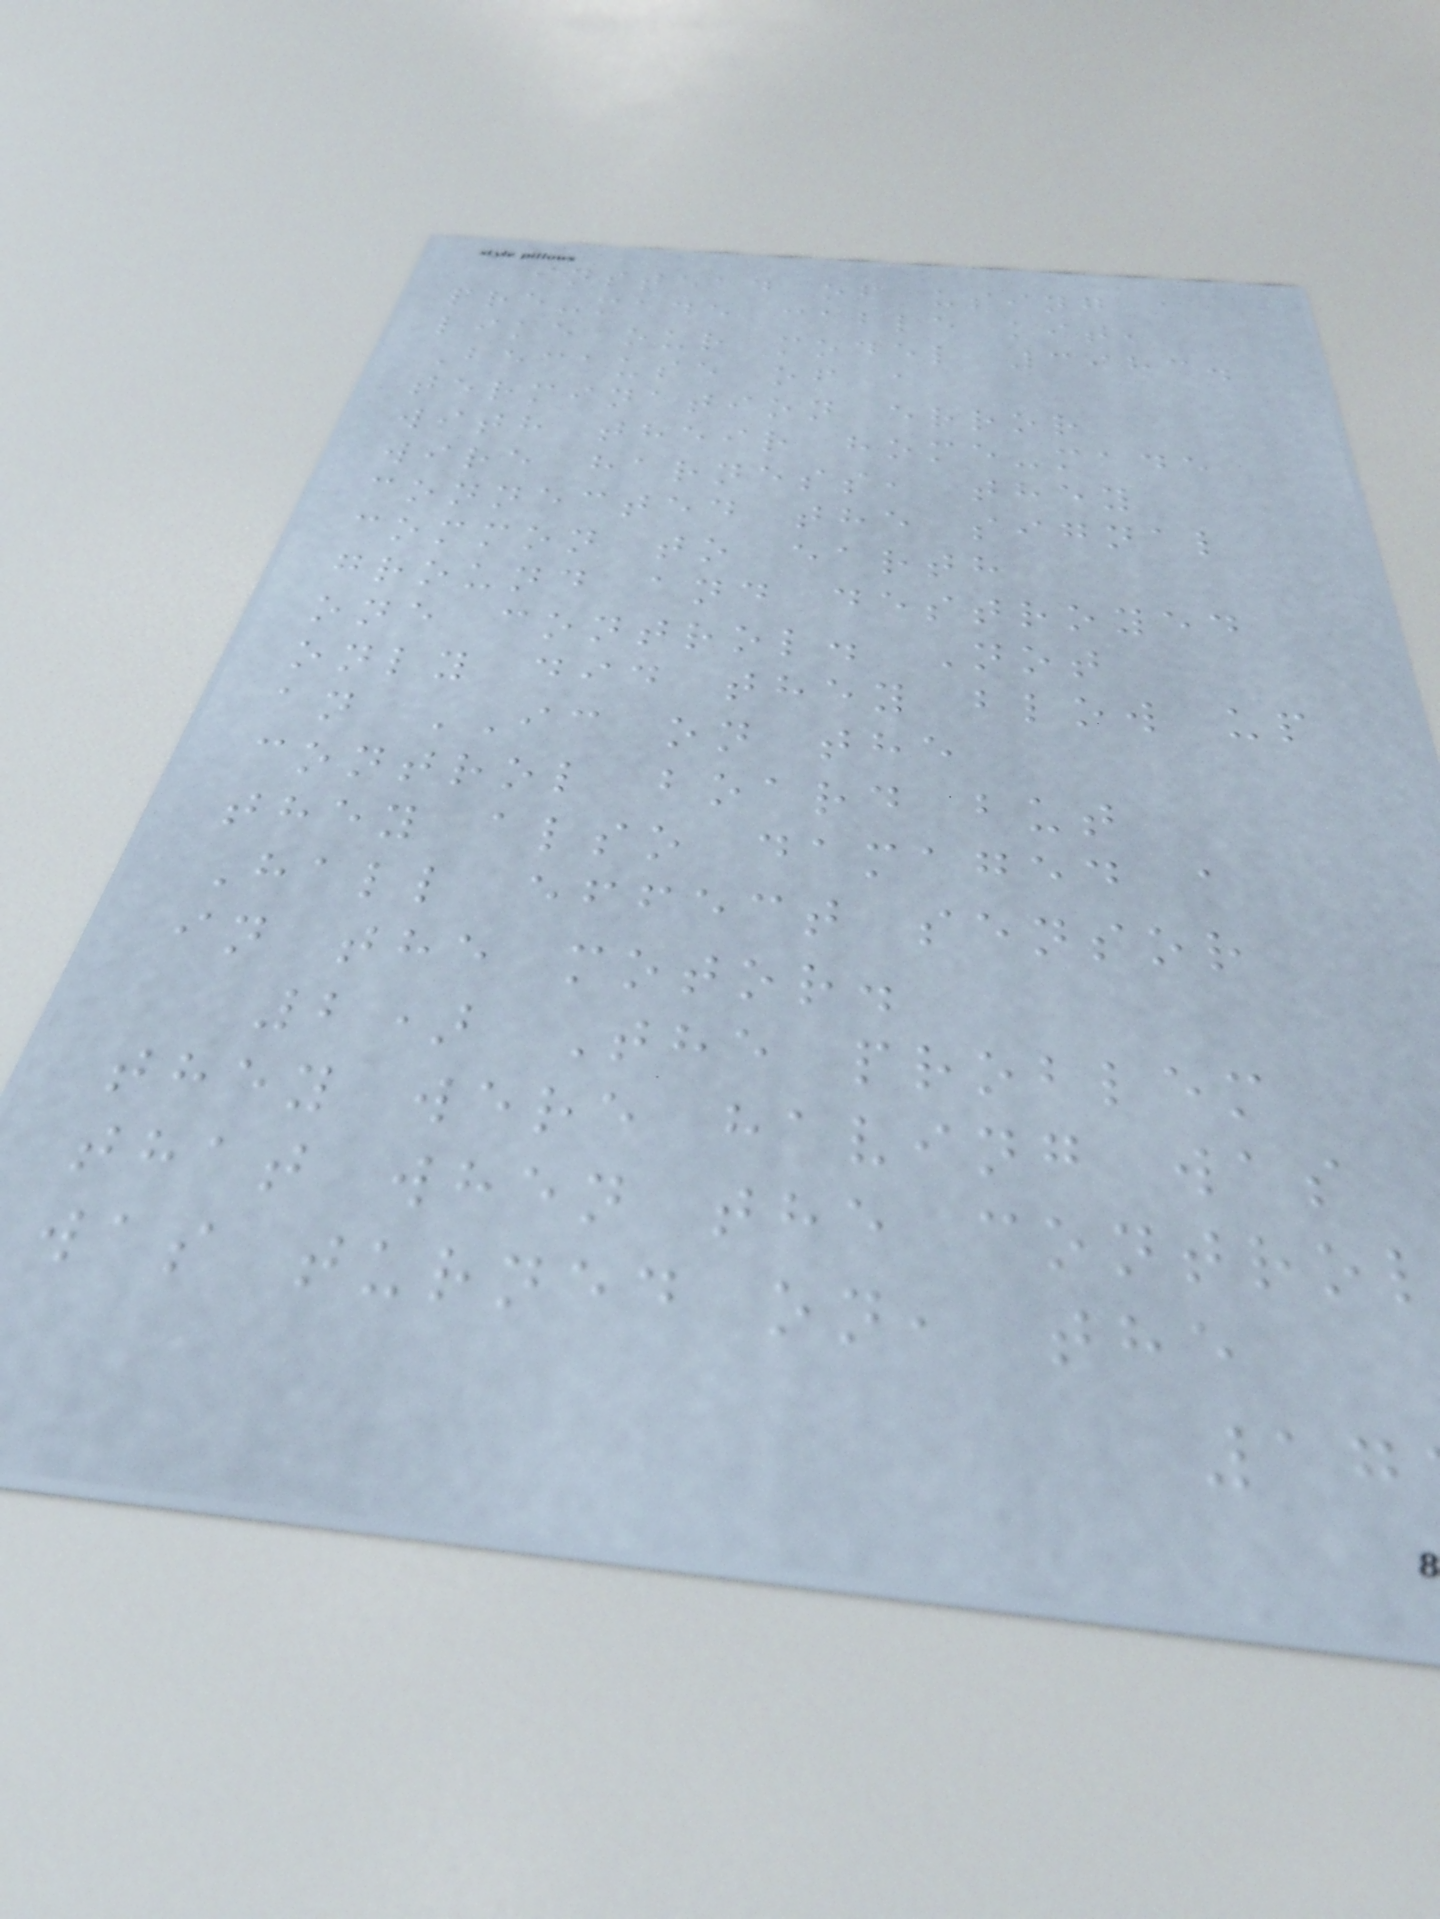instead of using a
pre-made cable kit,
like our model 3983.
Because of a
termination error
with their home-made
wire harness, they
connected the signal
common to earth
ground and destroyed
one control. Not
only did they blow up
an IC on the
control board but
they also damaged a
Hall effect sensor
in the motor.
2) The problem
they were having was
that when the control
was turned on, the
